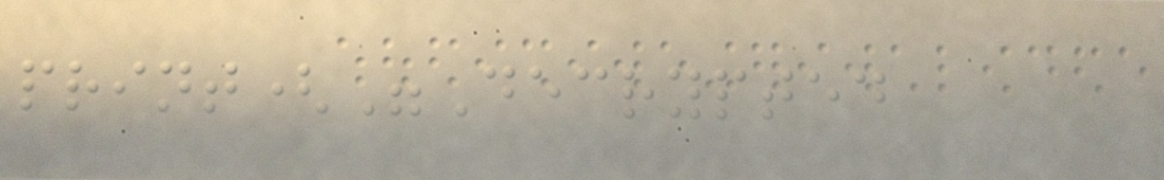print("Decrypted
